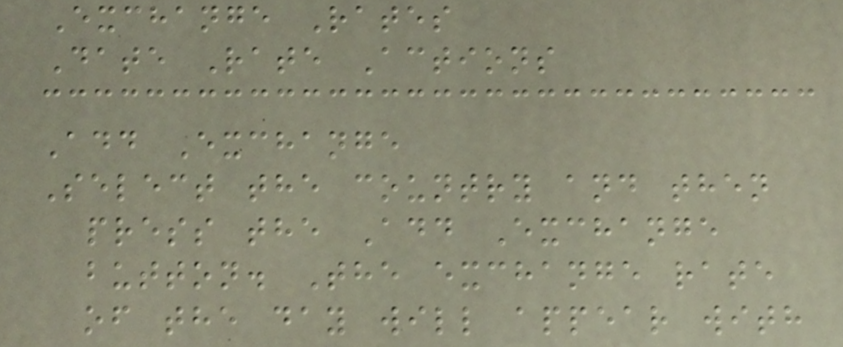Exchange Rates
Date Rate Actions
Add Exchange
Select the country and then
press the Add Exchange
button. The exchange rate
of the day will appear with
